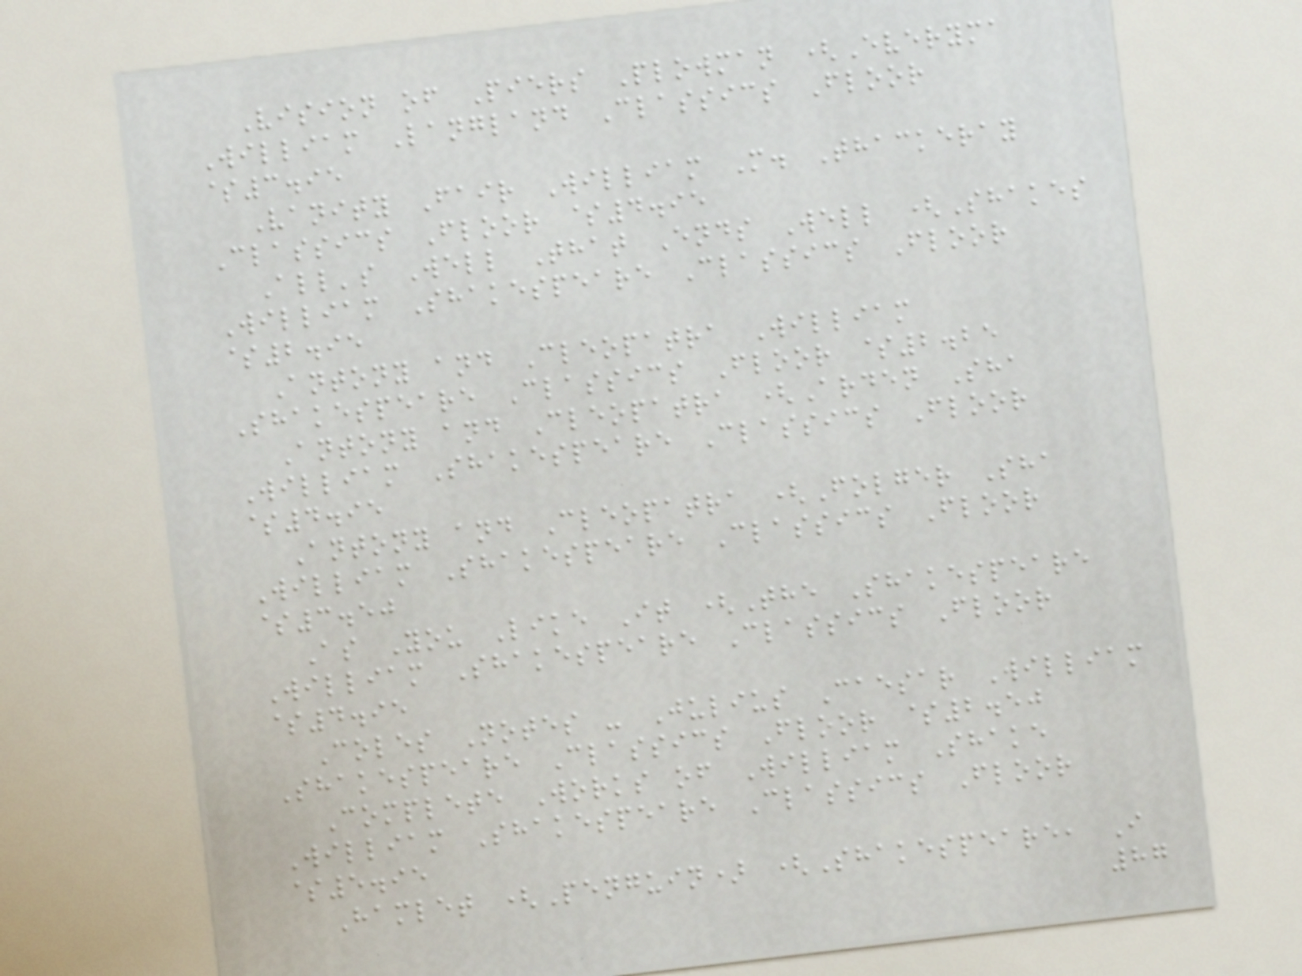Vision of Piers Plowman (Everyma
William Langland Classics Floor
$3.95
Vanity Fair William M. Thackeray
Classics Floor $4.95
All's Well That Ends Well (Shakes
William Shakespeare Classics Floor
$2.95
Antony and Cleopatra William
Shakespeare Classics Floor $2.25
Antony and Cleopatra (Arden Sha
William Shakespeare Classics Floor
$4.95
Antony and Cleopatra (Folger Sha
William Shakespeare Classics Floor
$3.50
As You Like It (The Shakespeare
William Shakespeare Classics Floor
$4.95
Coles Notes - Julius Caesar William
Shakespeare Classics Floor $2.50
Complete Works of William Shake
William Shakespeare Classics Floor
$5.95
Hamlet (Penguin) (Shakespeare, I
87
